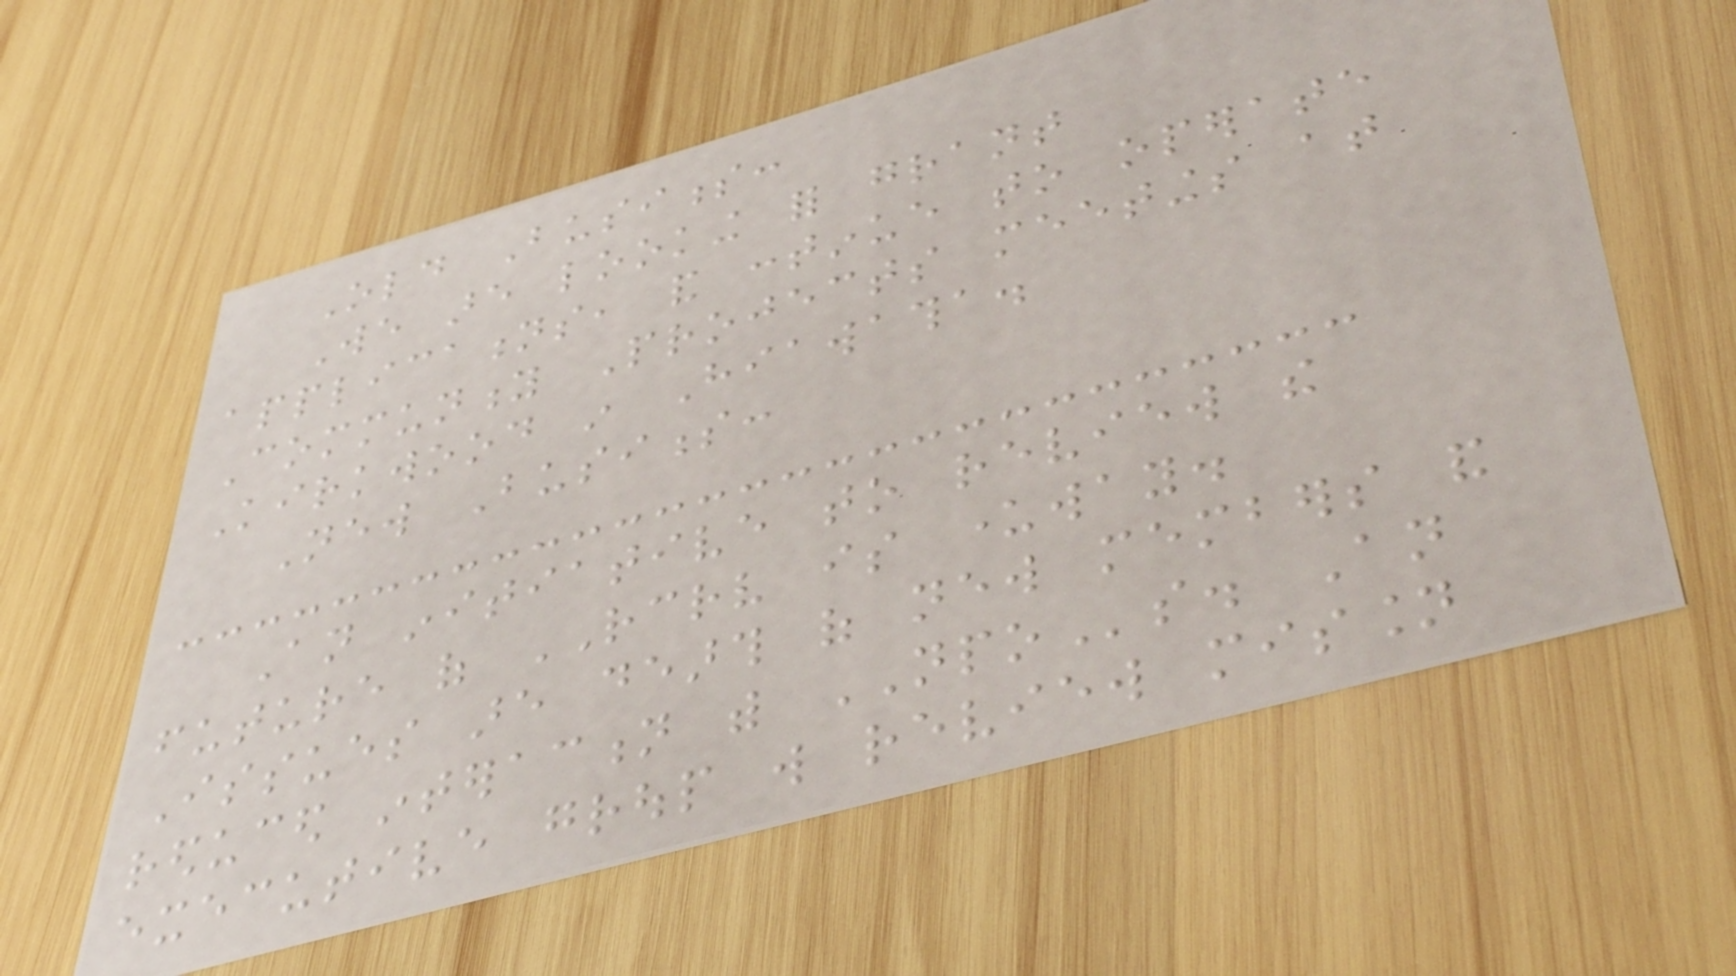Old Business:
We are looking for grant
applications, and continue to operate
Community Projects meetings at
Kirkwood in Hiawatha.
New Business:
An initiative to review the
future of RCRV is underway.
Issues are dearth of new members and
reduced interaction with NPOs. An
executive group will review mission
